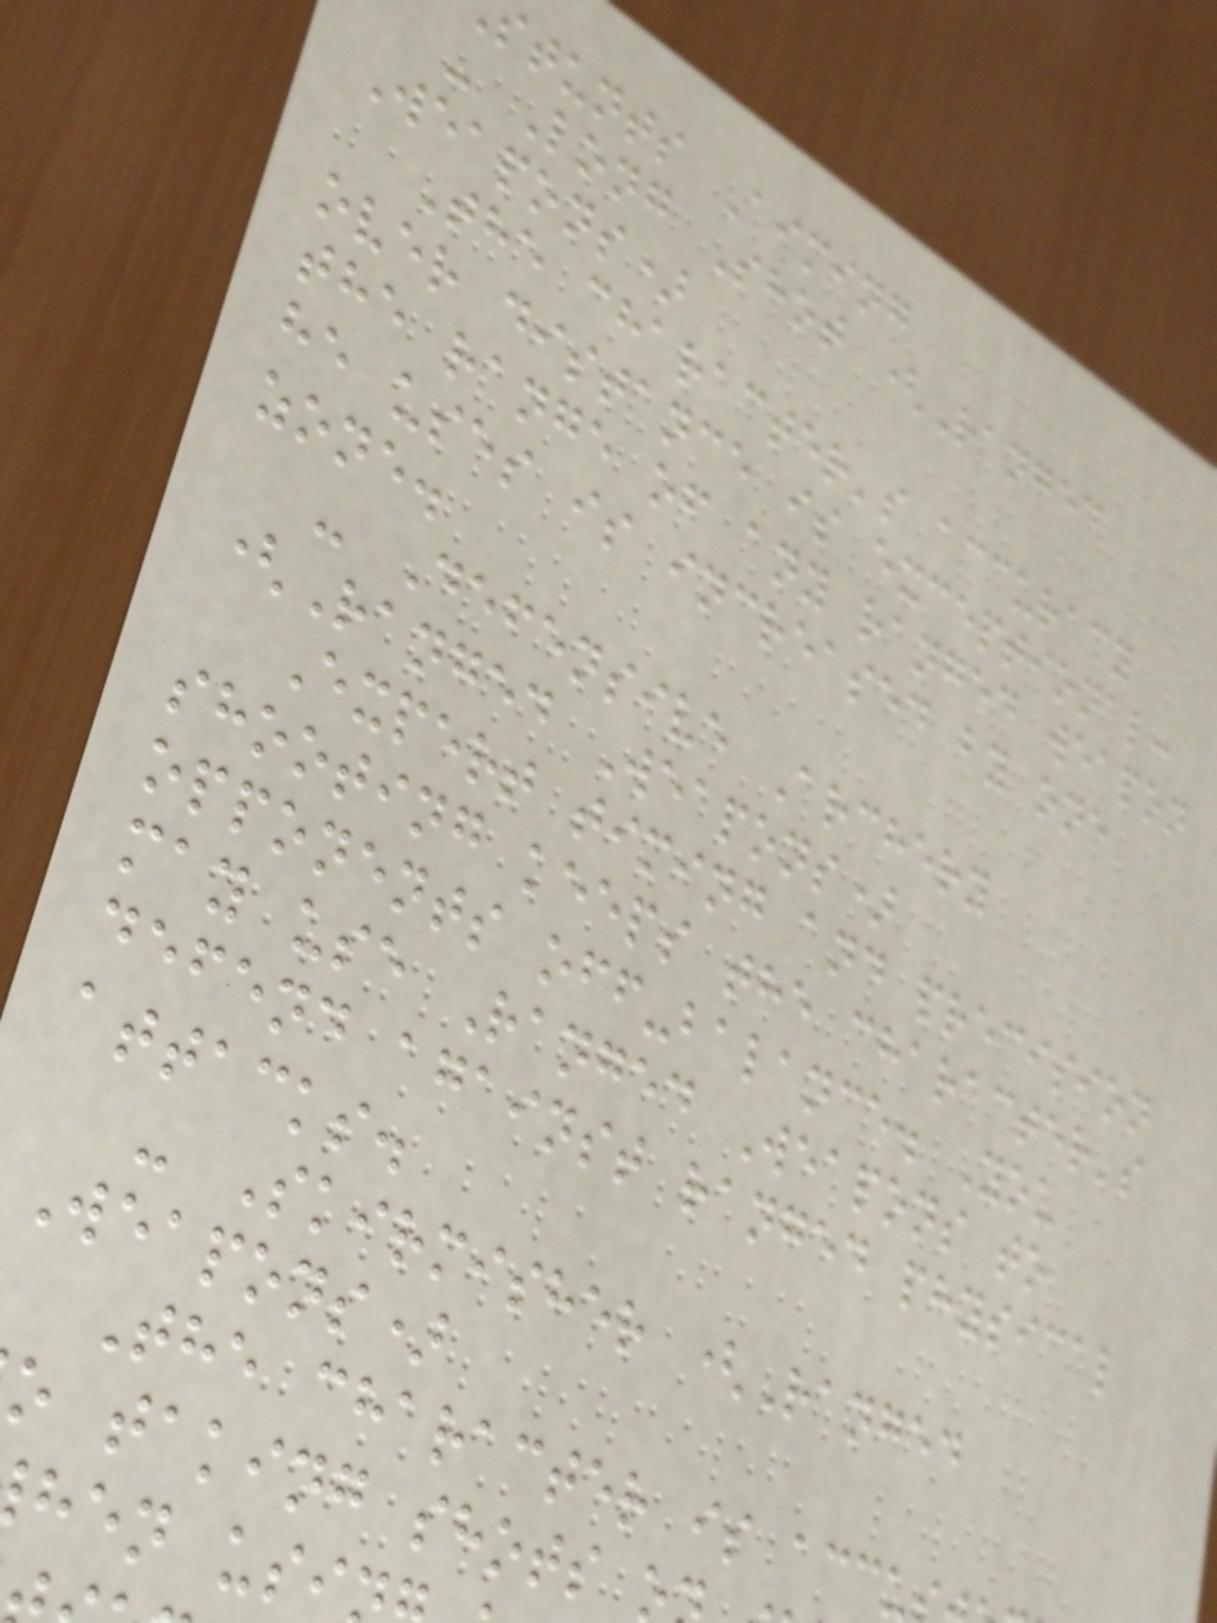stunts Aiming
- Long Shot (Ranged
Weapons)
The character's accuracy
over distance is exceptional:
the range of any ranged weapon
he uses is increased by one
zone.
- Defensive Archery
(Ranged Weapons)
Expert timing and precision
shooting keeps the character's
opponents off-balance. You
may use Ranged Weapons to
defend against ranged physical
attacks.
- Skirmisher (Ranged
Weapons)
The character is accu
o taking shots
hen usi
